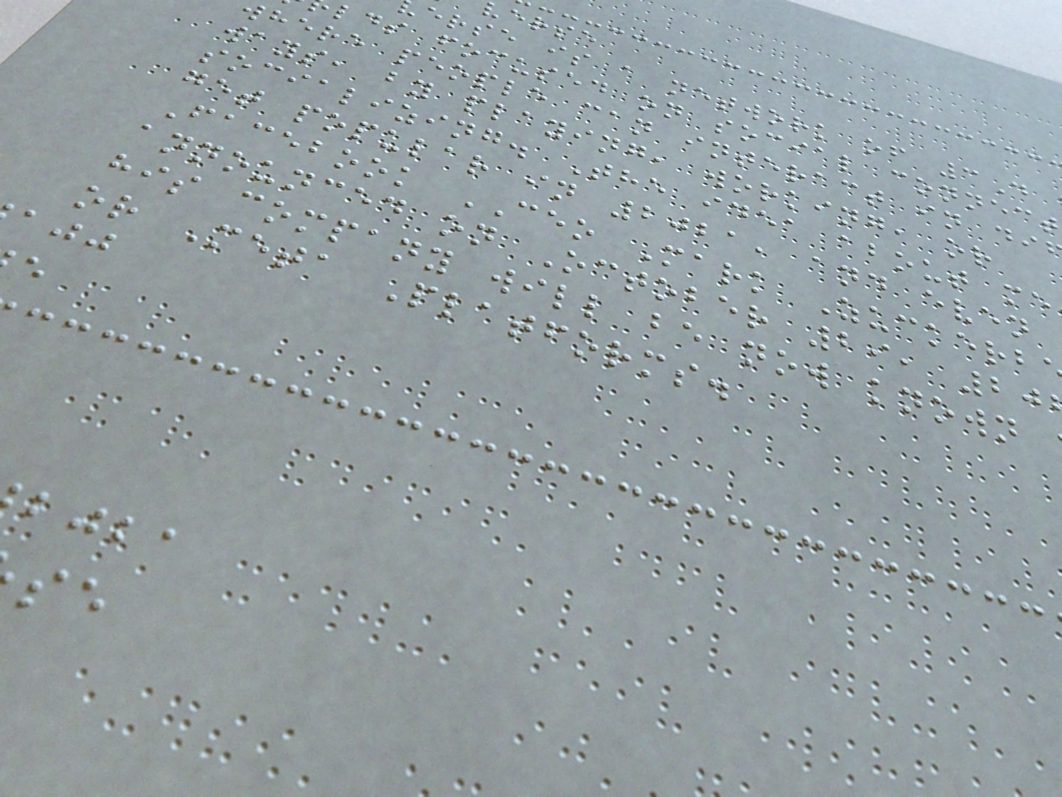erse
erse is a network of 3D
lds focused on social connect
here people can interact in di
ways, by playing, working, or
socializing. The idea about me
get popular in 2021, and even
Facebook CEO Mark Zuckerb
announced on October 29, 20
his company will be now known
or Meta Platforms.
bjba
